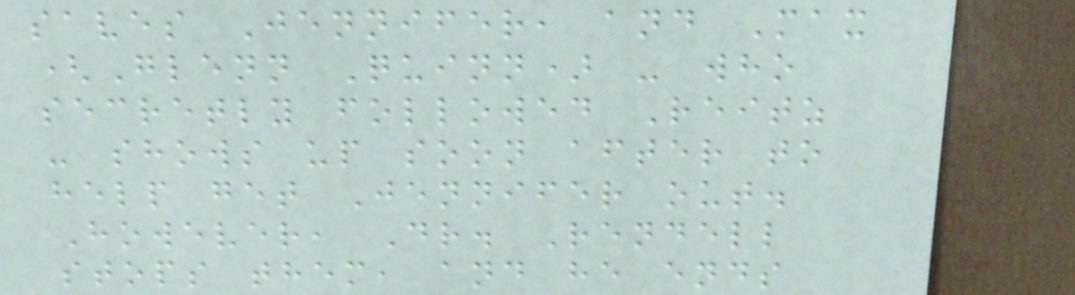saves Jennifer, and Max
(Glenn Quinn) - who
secretly followed Reitz
- shows up soon after to
help get Jennifer out.
However, Dr. Rendell
stops them, and he ends
